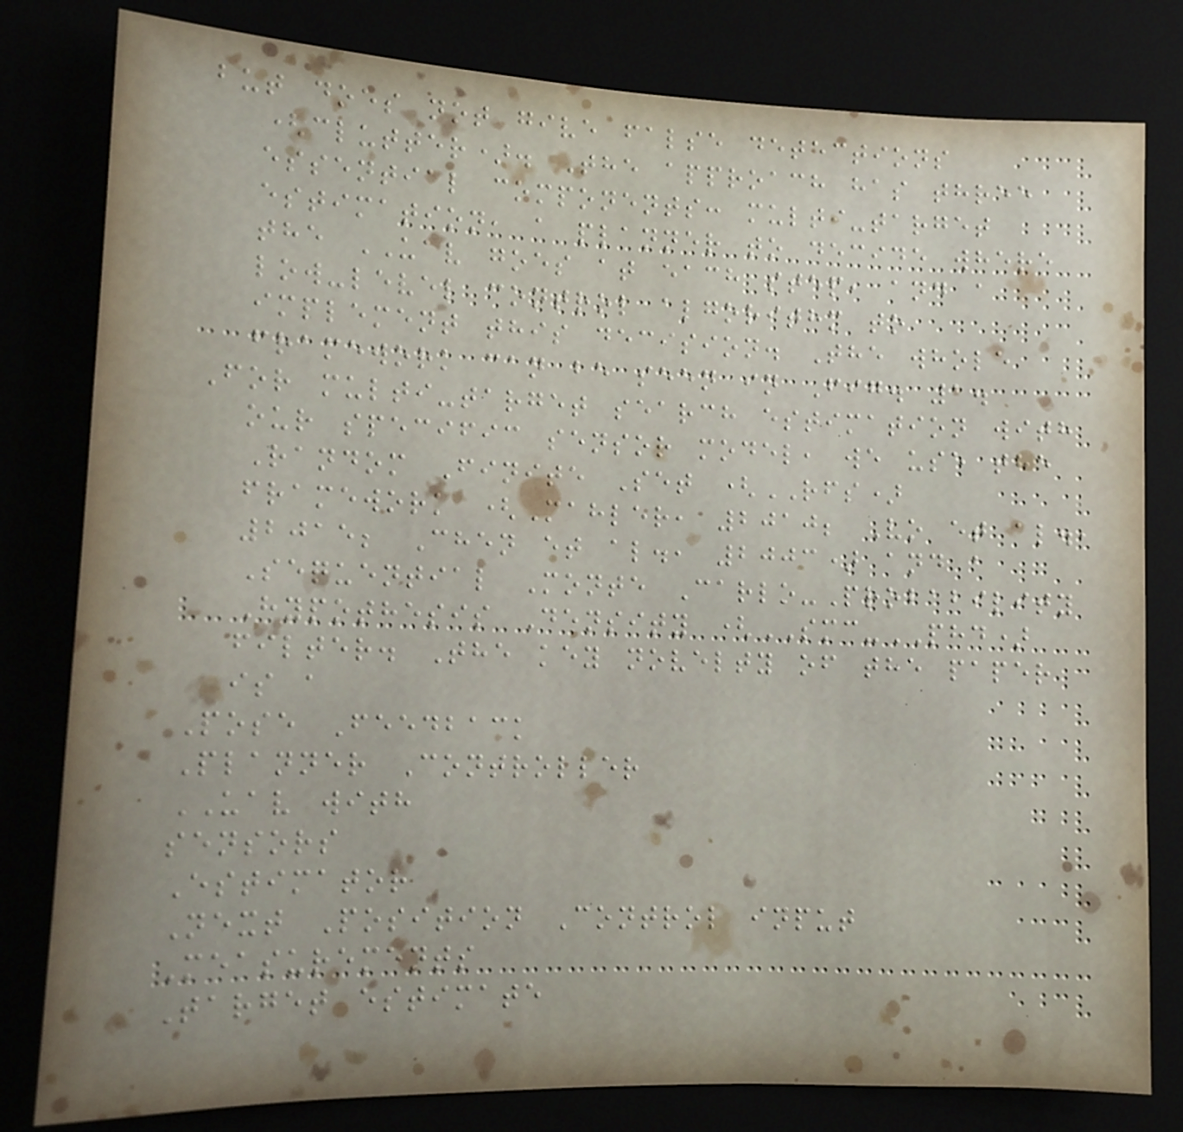but does not give false detections
(clutter). The approach has three
essential components: multi-target
estimation, a planner to decide where
the UAV goes at each step, and a
low-level control algorithm to
implement this decision. The whole
framework can be seen in Fig. 1.
For multi-target search estimation with
our specific sensor model, we use the
Random Finite Set (RFS)
framework (Mahler, 2010; Vo et al.,
2015; Chen et al., 2003) and a
Sequential Monte Carlo-Probability
Hypothesis Density (SMC-PHD)
filter. The key novelty of the paper
is a
Pose Feedback
Planner Controller
UAV with
sensors
Estimator
Next Position Control input
Measurements
Target estimate
